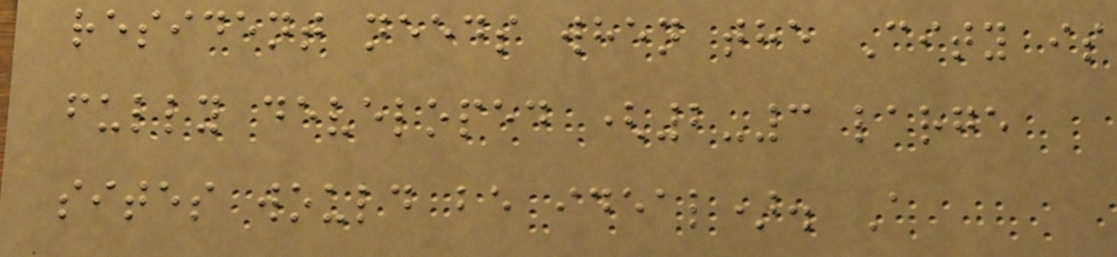resident needs when the City is
fully developed (2-3 large
sites would be ideal). A
